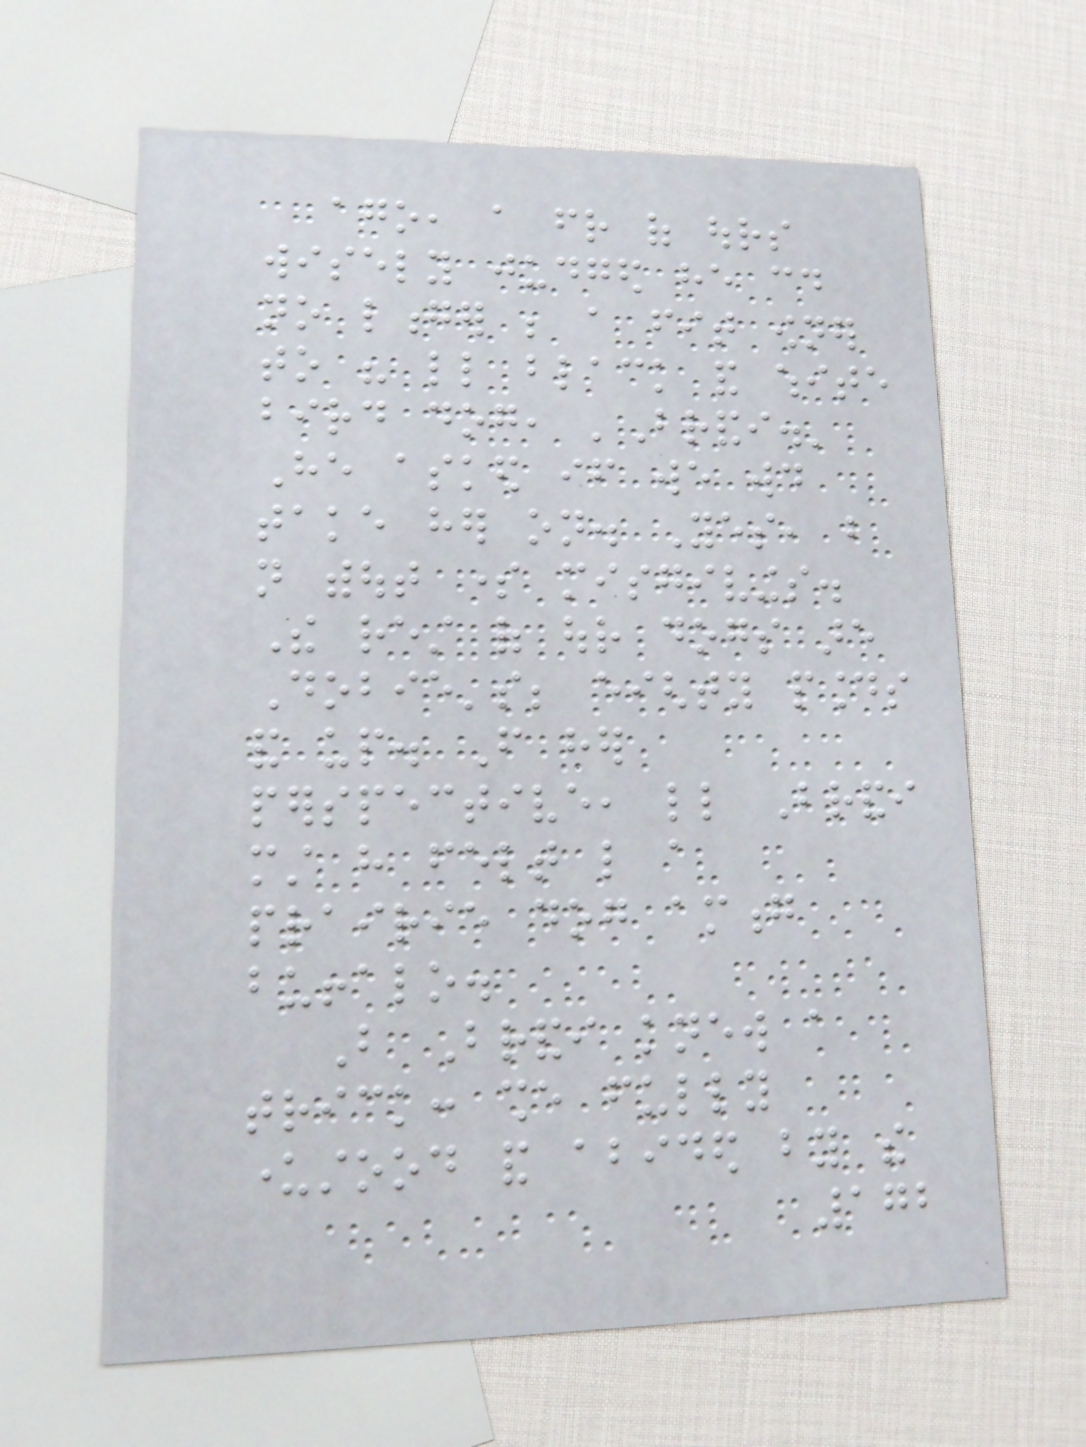ago, a friend of ours
wisely judged he could
no longer be a fit owner
to his little black and white
bird dog, 'Brandi.'
He asked if we would
take her on. Yes, but
not without some misgivings.
The rest of our dogs are
Dobie's; eighty pounds
and up. From her
perspective, little Brandi
must have felt like a
prairie dog among
buffalo.
But Brandi knew a
trick: she fully
understood and abided by the
172
